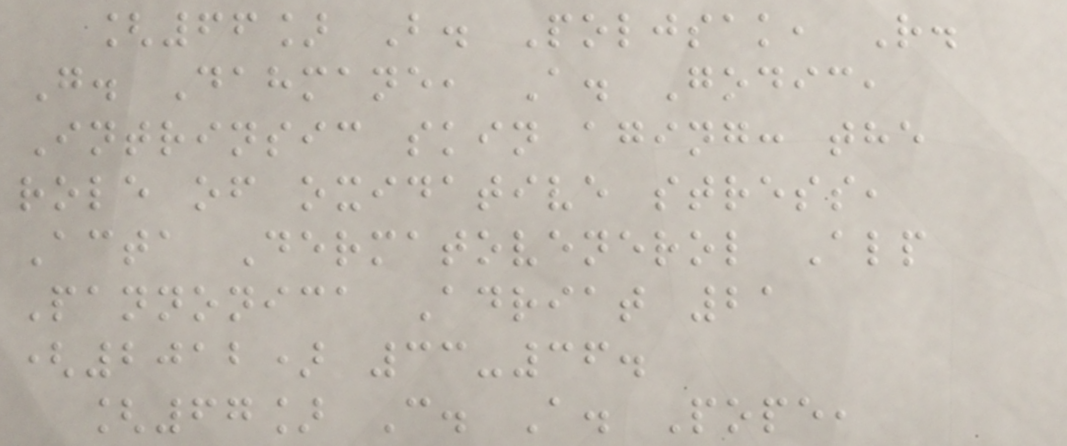[66] B. Poljsak, R.
G. Dahmane, A. Godic,
Intrinsic skin aging: the
role of oxidative stress,
Acta Dermatovenerol Alp
Pannonica Adriat 21
(2012) 33-36.
[67] C. A. Pope,
